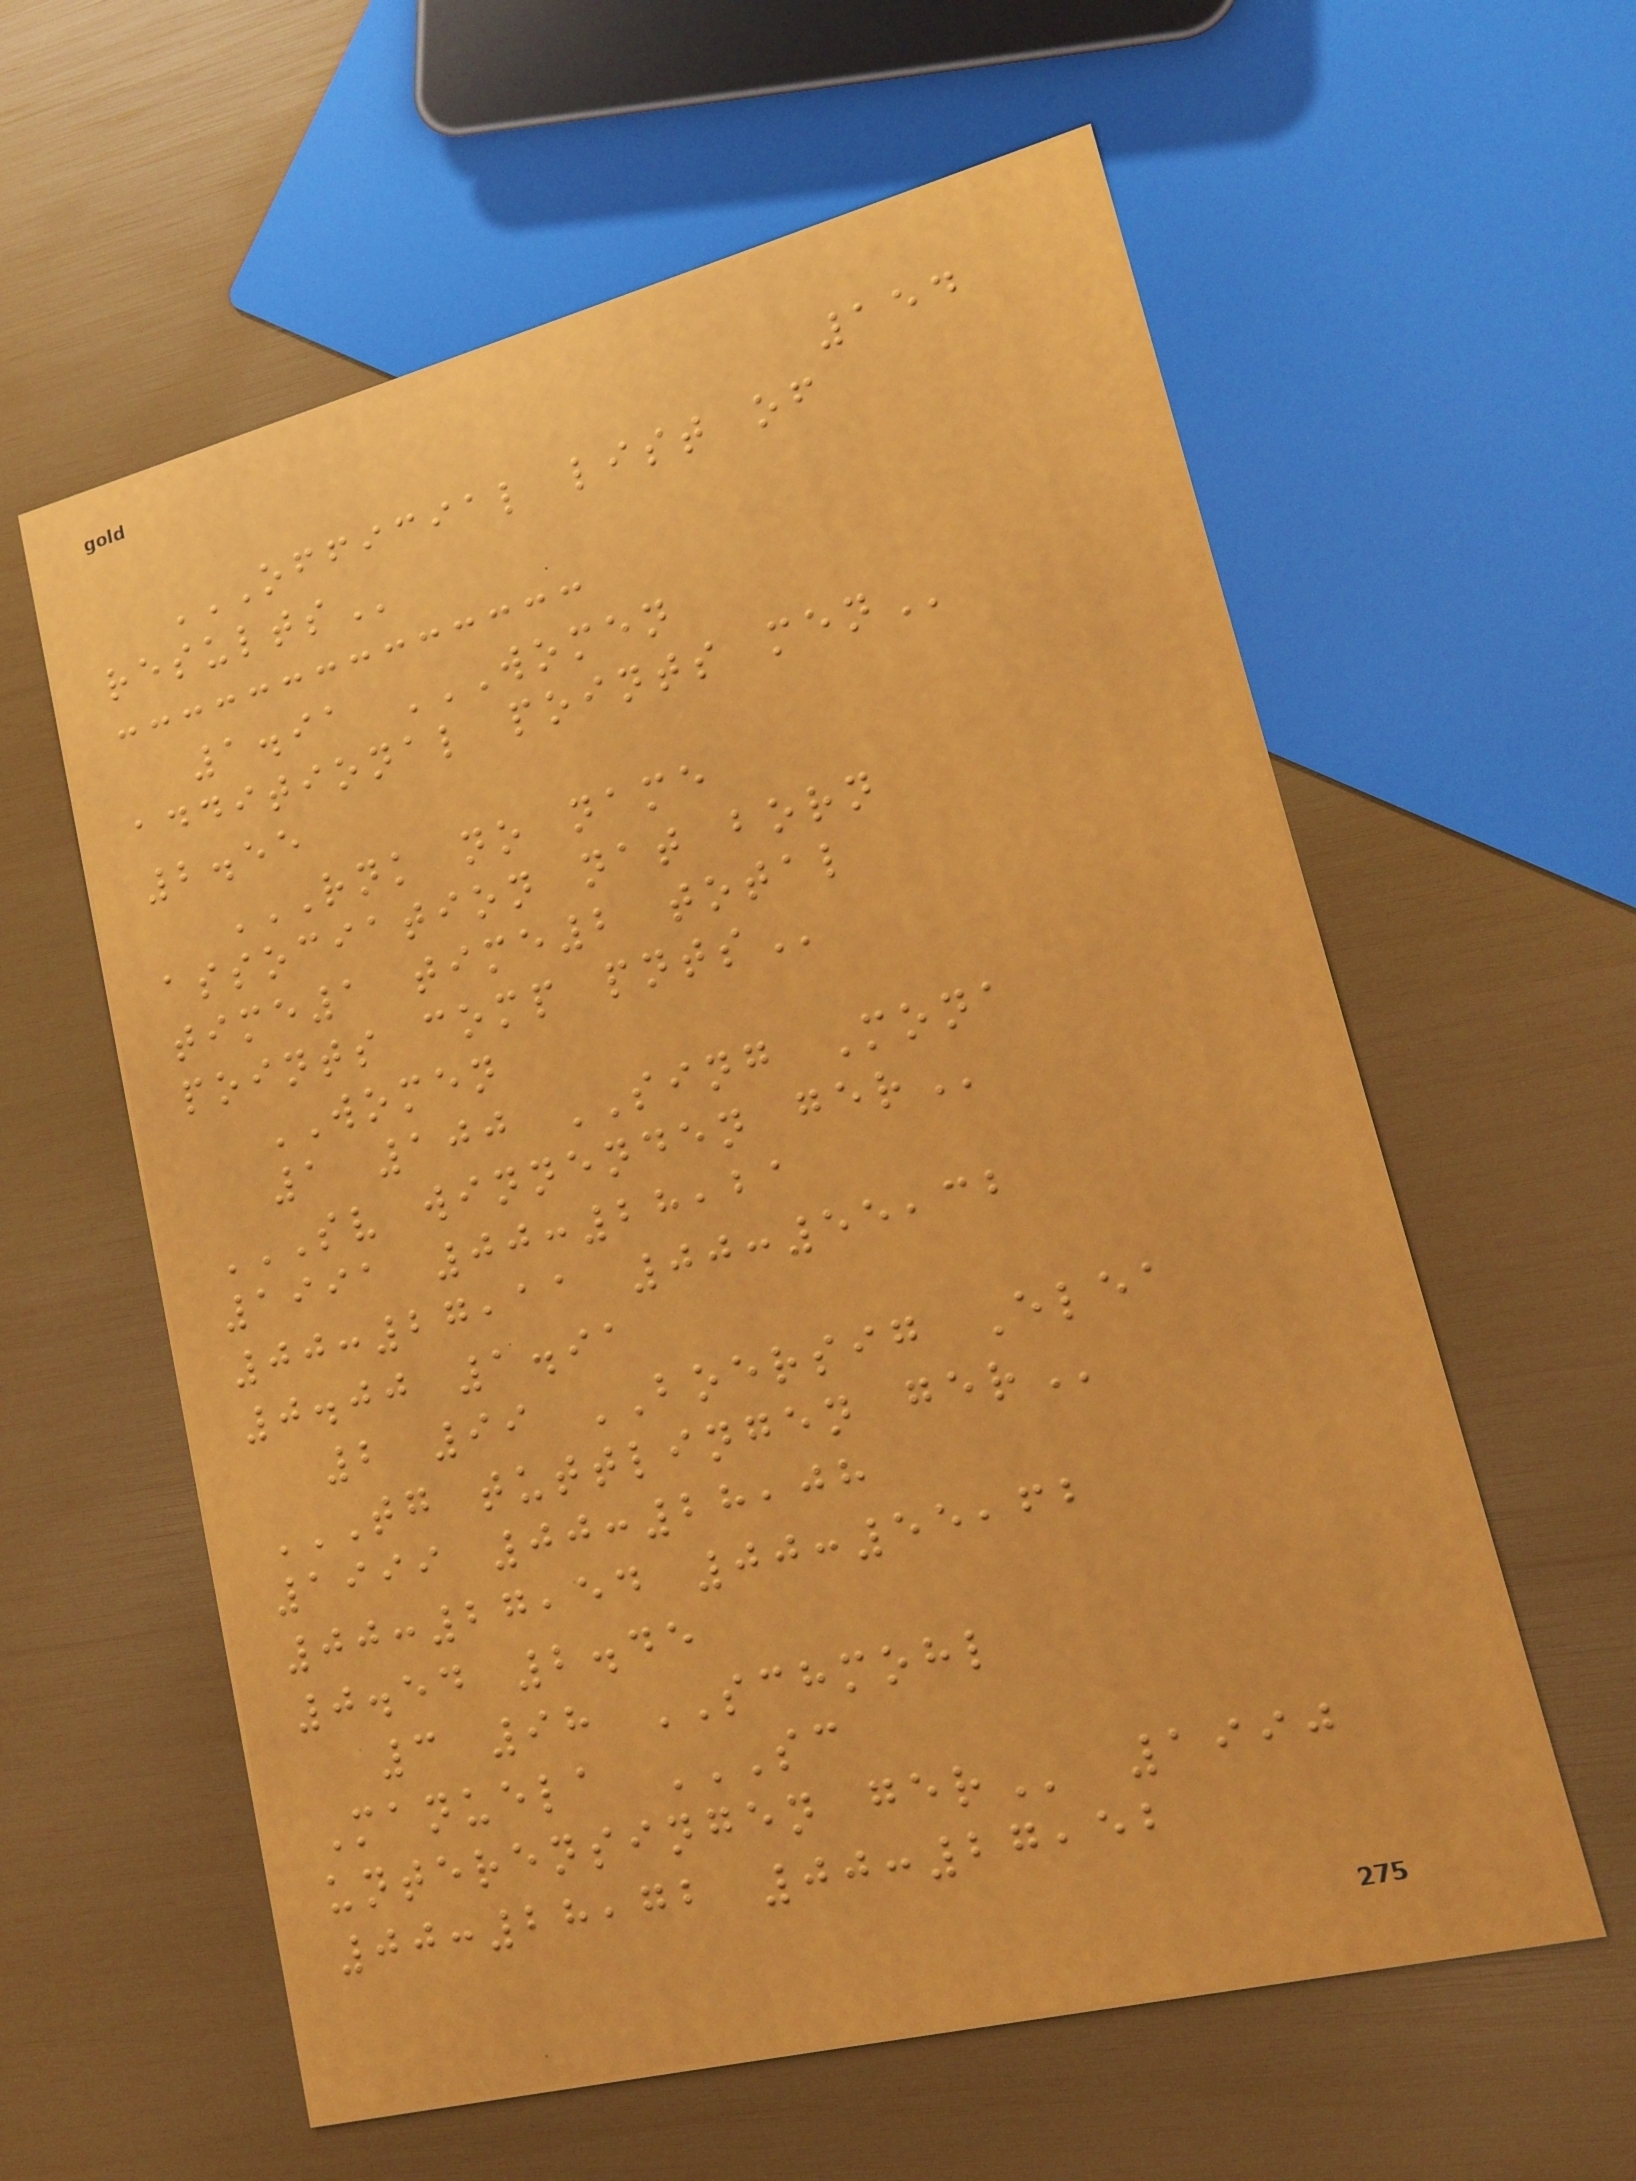154
OFFICIAL LIST OF
RESULTS
1.91 WOMEN
ADDITIONAL POINTS MEN
2.55
RNK NO NAME
ASSOCIATION NAT BORN
TIME1 TIME2 TOTAL
POINTS COMP PNTS
WOMEN
1 100 SING Mona
SV WINNENDEN GER
1991 00:28,21
00:27,11 00:55,32
0.00 1.91
2 99 BOERSIG Elea
TG TUTTLINGEN GER
1999 00:28,08
00:27,54 00:55,62
0.54 2.45
3 98 SCHMOHL
Manuela SC
UNTERENSINGEN GER 1990
00:28,72 00:27,52
